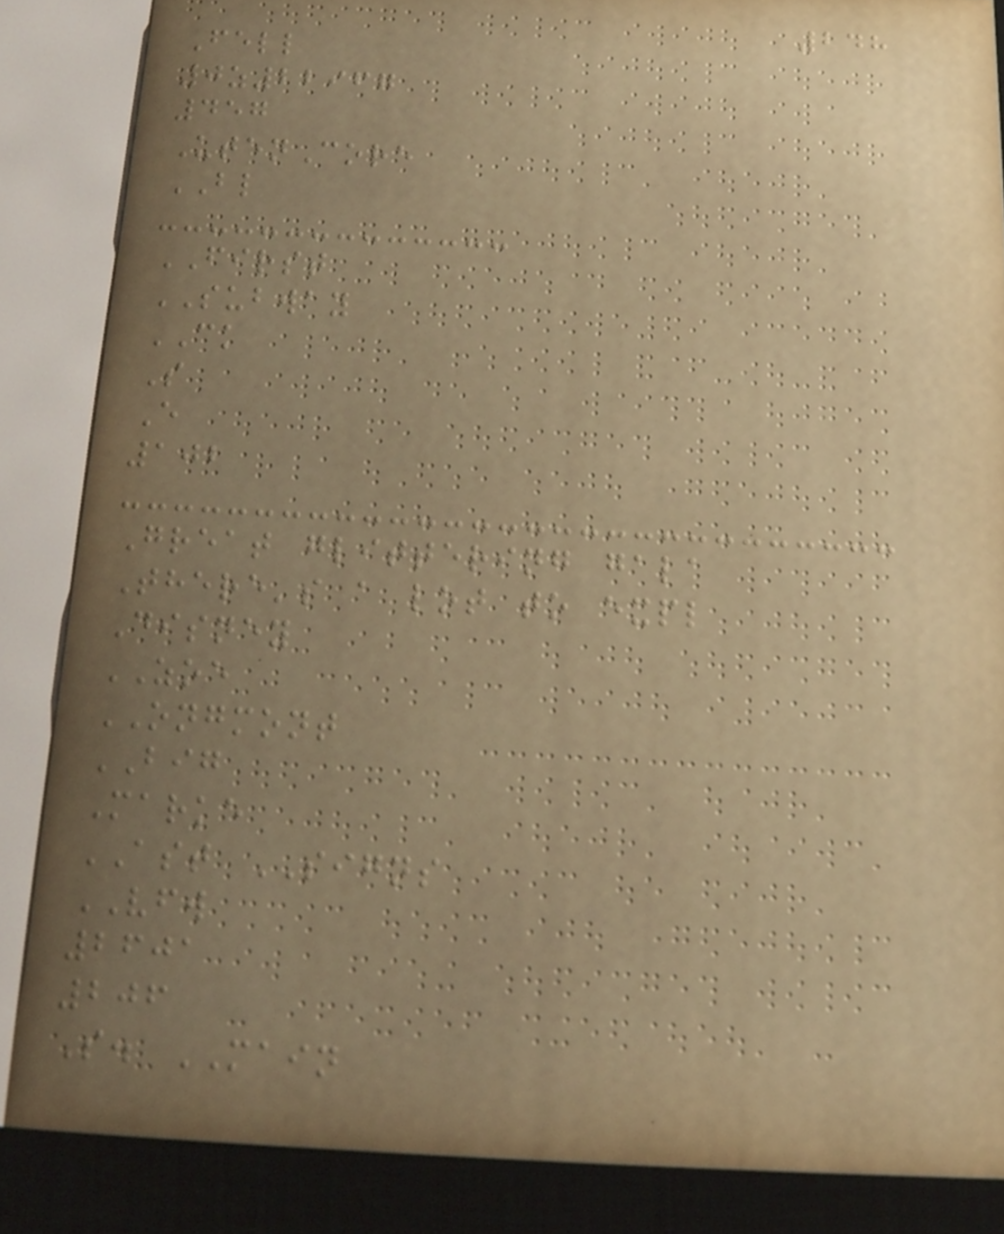248
Fell
0z22967
457
UtenCore
BL
FIRST
SUBWAY
CK
S
E
102
Great glittering gala
There's a lot to expl
Disney
ZOE
ONGMONT
BIG
Marke
AST SIGNS
VFW
2601
206
S. MAIN
